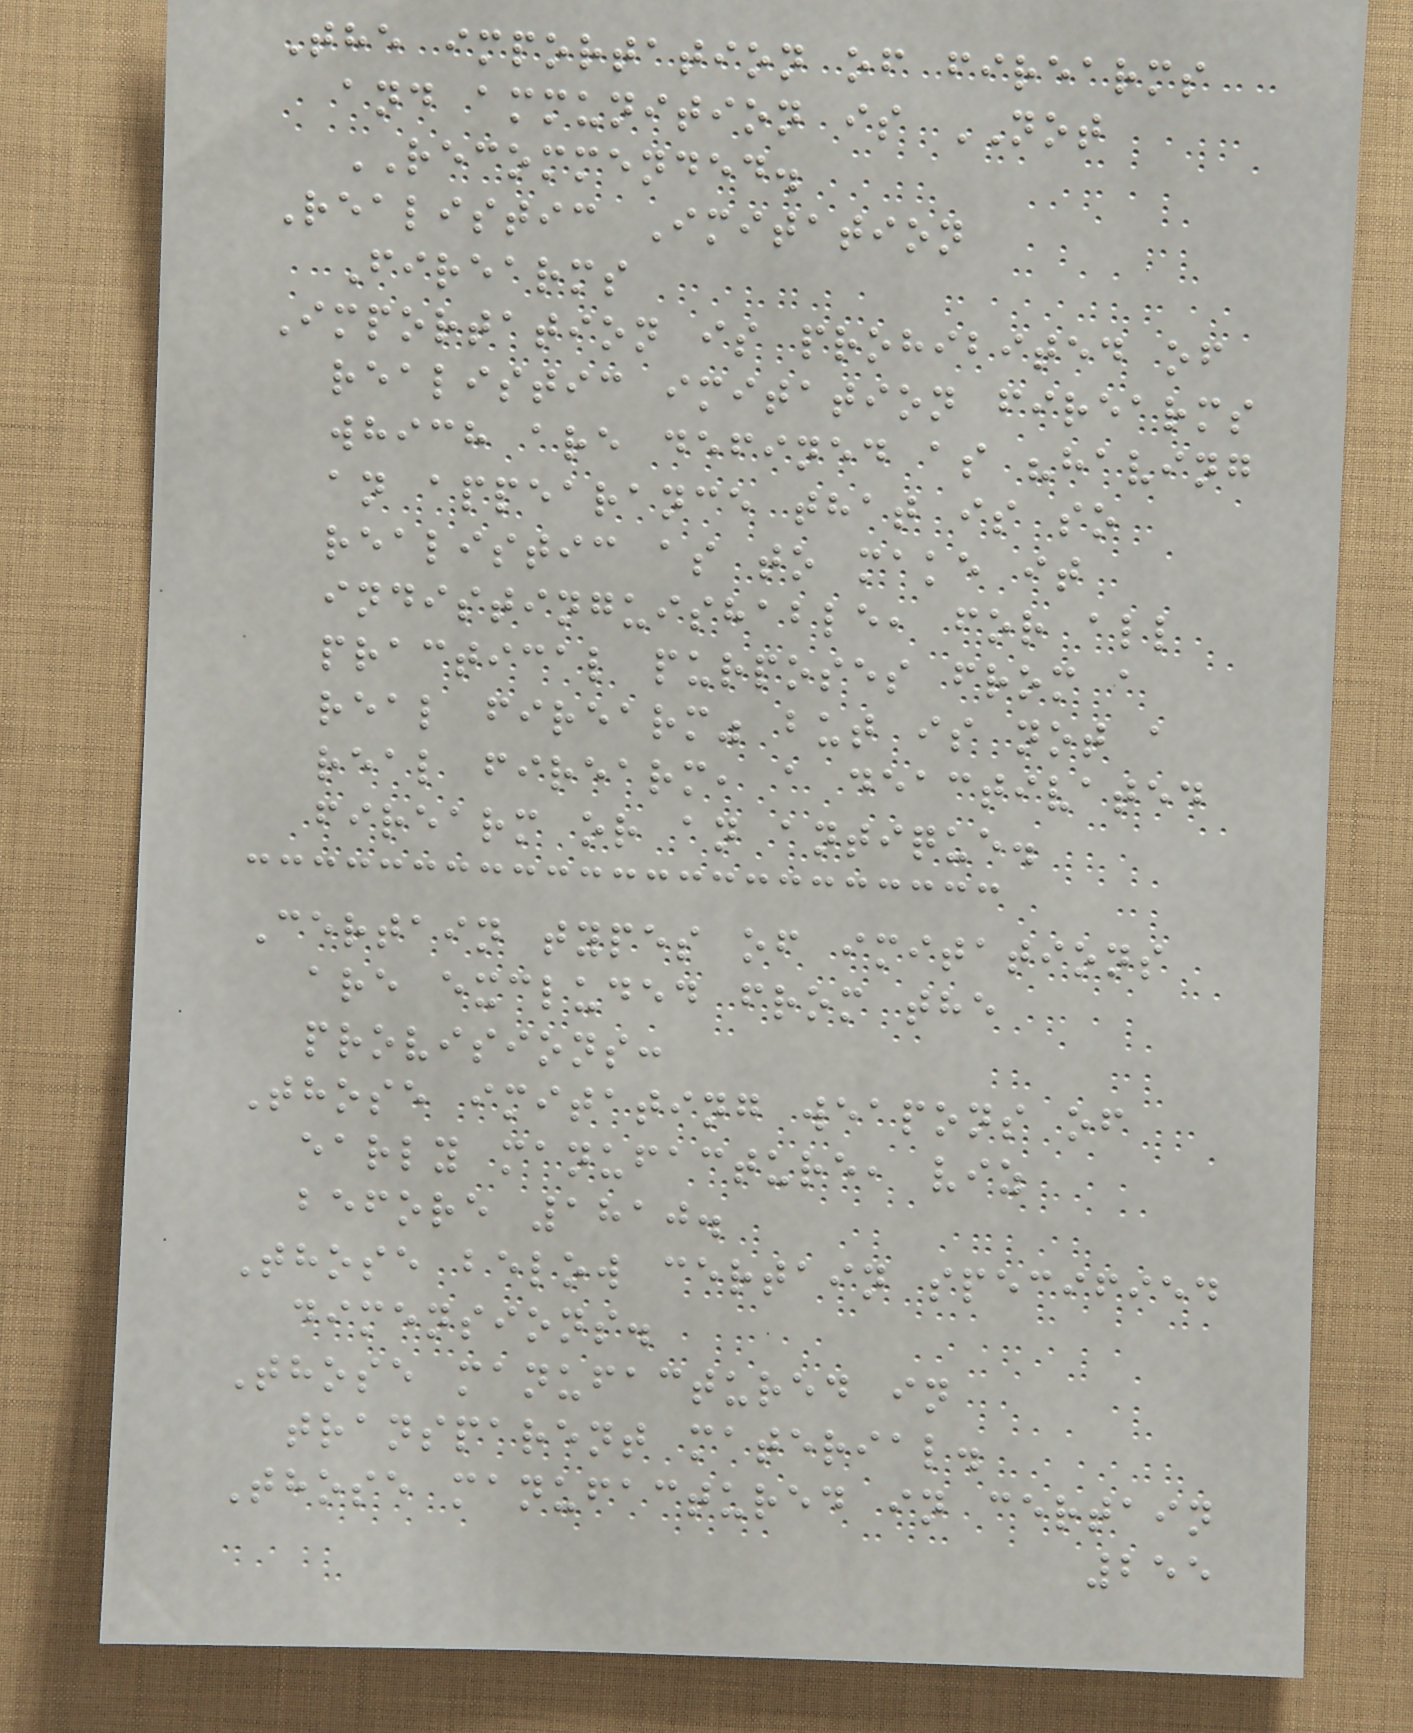The importation of firearms
and ammunition is NOT
RECOMMENDED.
Realistic Imitation
Firearms
Importation is prohibited of
realistic imitation firearms
which are defined as "having
an appearance that is so
realistic as to make it
indistinguishable, for all
practical purposes from a
real firearm" but is not a
real firearm, a deactivated
firearm or an antique.
Certain types of imitations
are excluded from the
provisions:
Those imitating weapons of
early manufacture, viz
before 1810.
Those below certain specified
dimensions.
Those manufactured in
transparent material.
Those manufactured in certain
255
